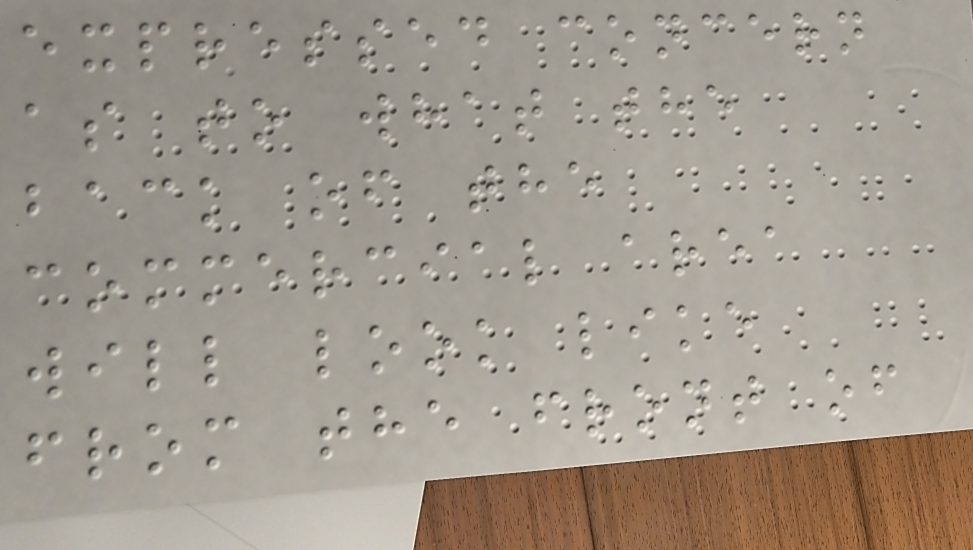expressed concern
as to what the
back of the
commercial area
will look like
from the front of
